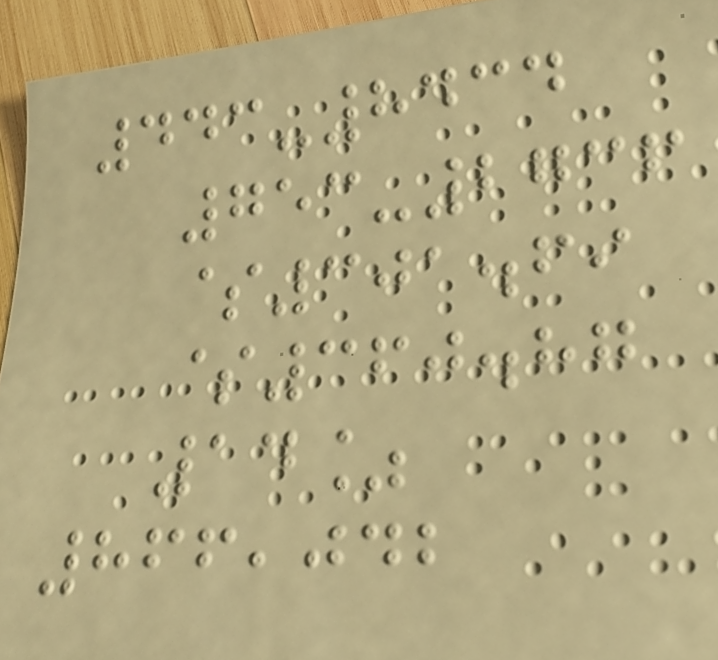443-8434
753-2736
$301.69
$360.87
14%
866,042
